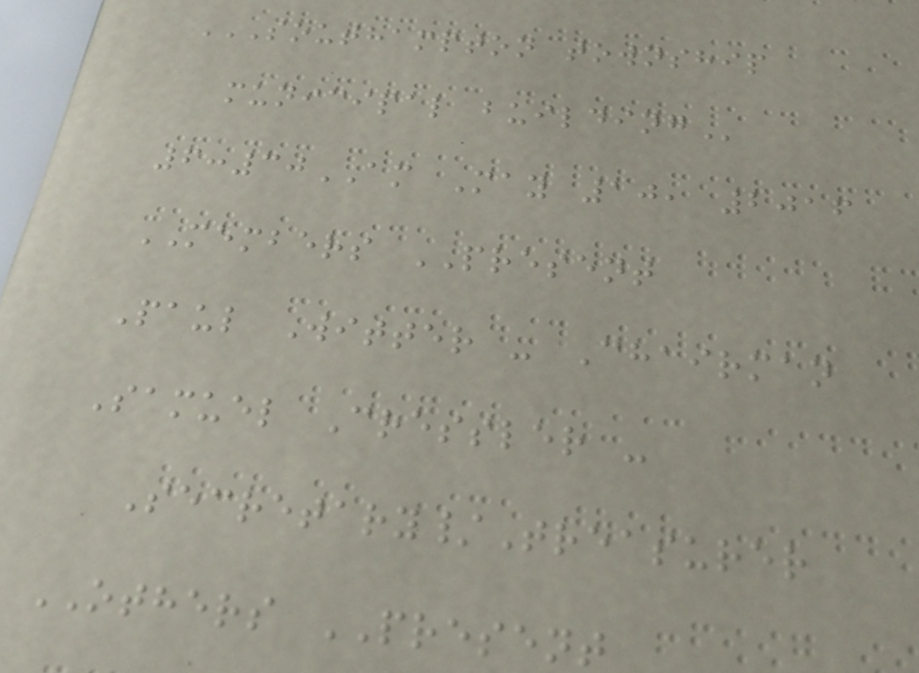SOUTHAMPTON TOWNSHIP
MUNICIPAL BUILDING
6:30AM May 10, 2016
MEMBERS PRESENT
Paul Witter - Chairman
Samuel Cressler -
Secretary/Treasurer
OTHERS PRESENT
